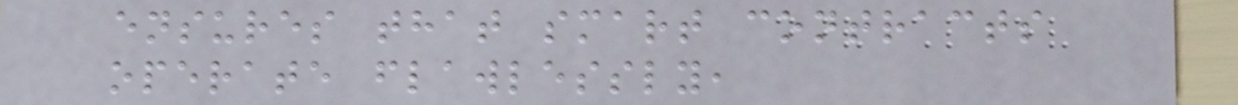ensures that smart contracts
operate flawlessly,
